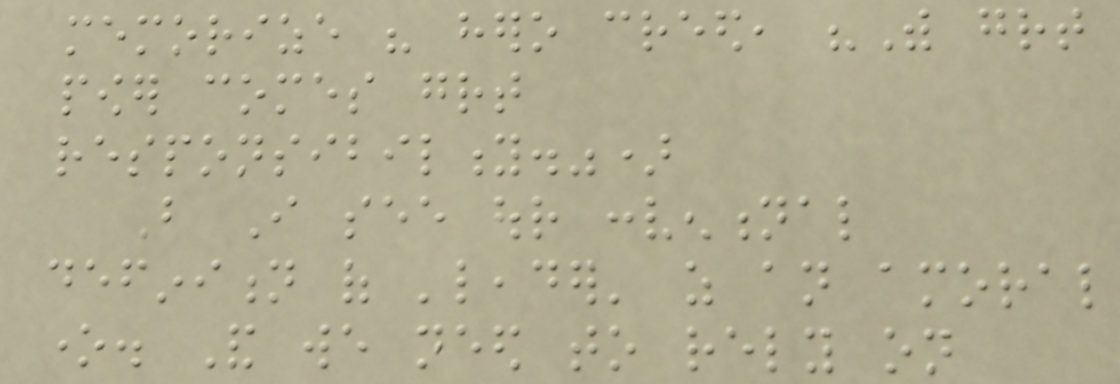memorize his hero creed, "With great
power comes great
responsibility.")
But I see our conventional
definition of 'leader' as an amoral
one. And we need to rely on
